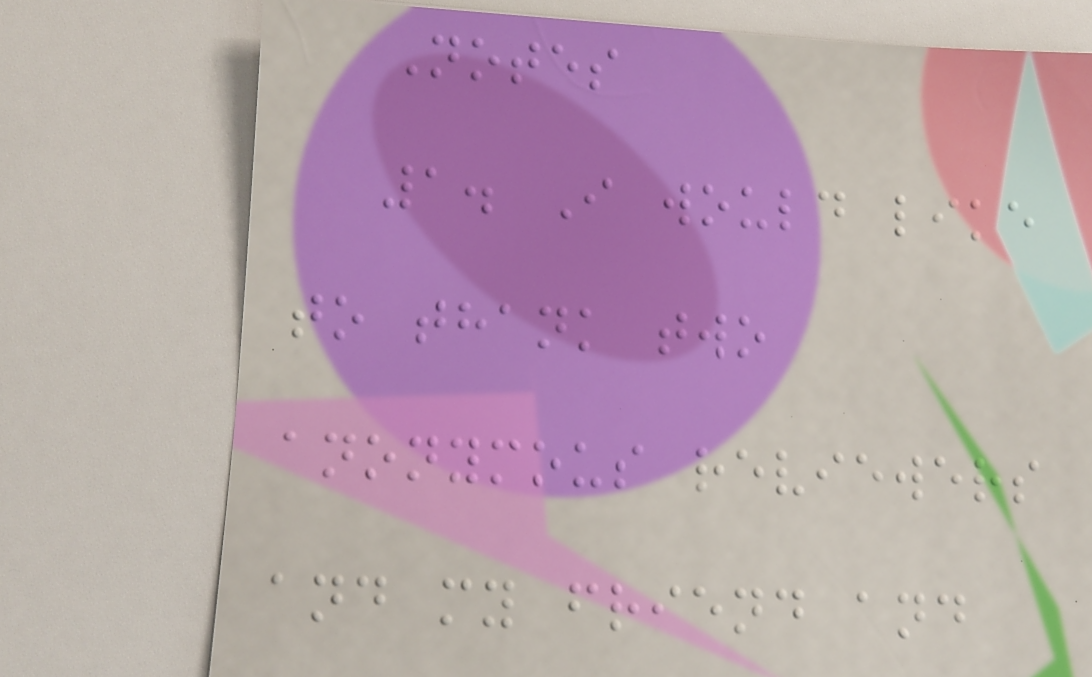Notes
1. I would like
to thank two
anonymous reviewers
and my friend and
